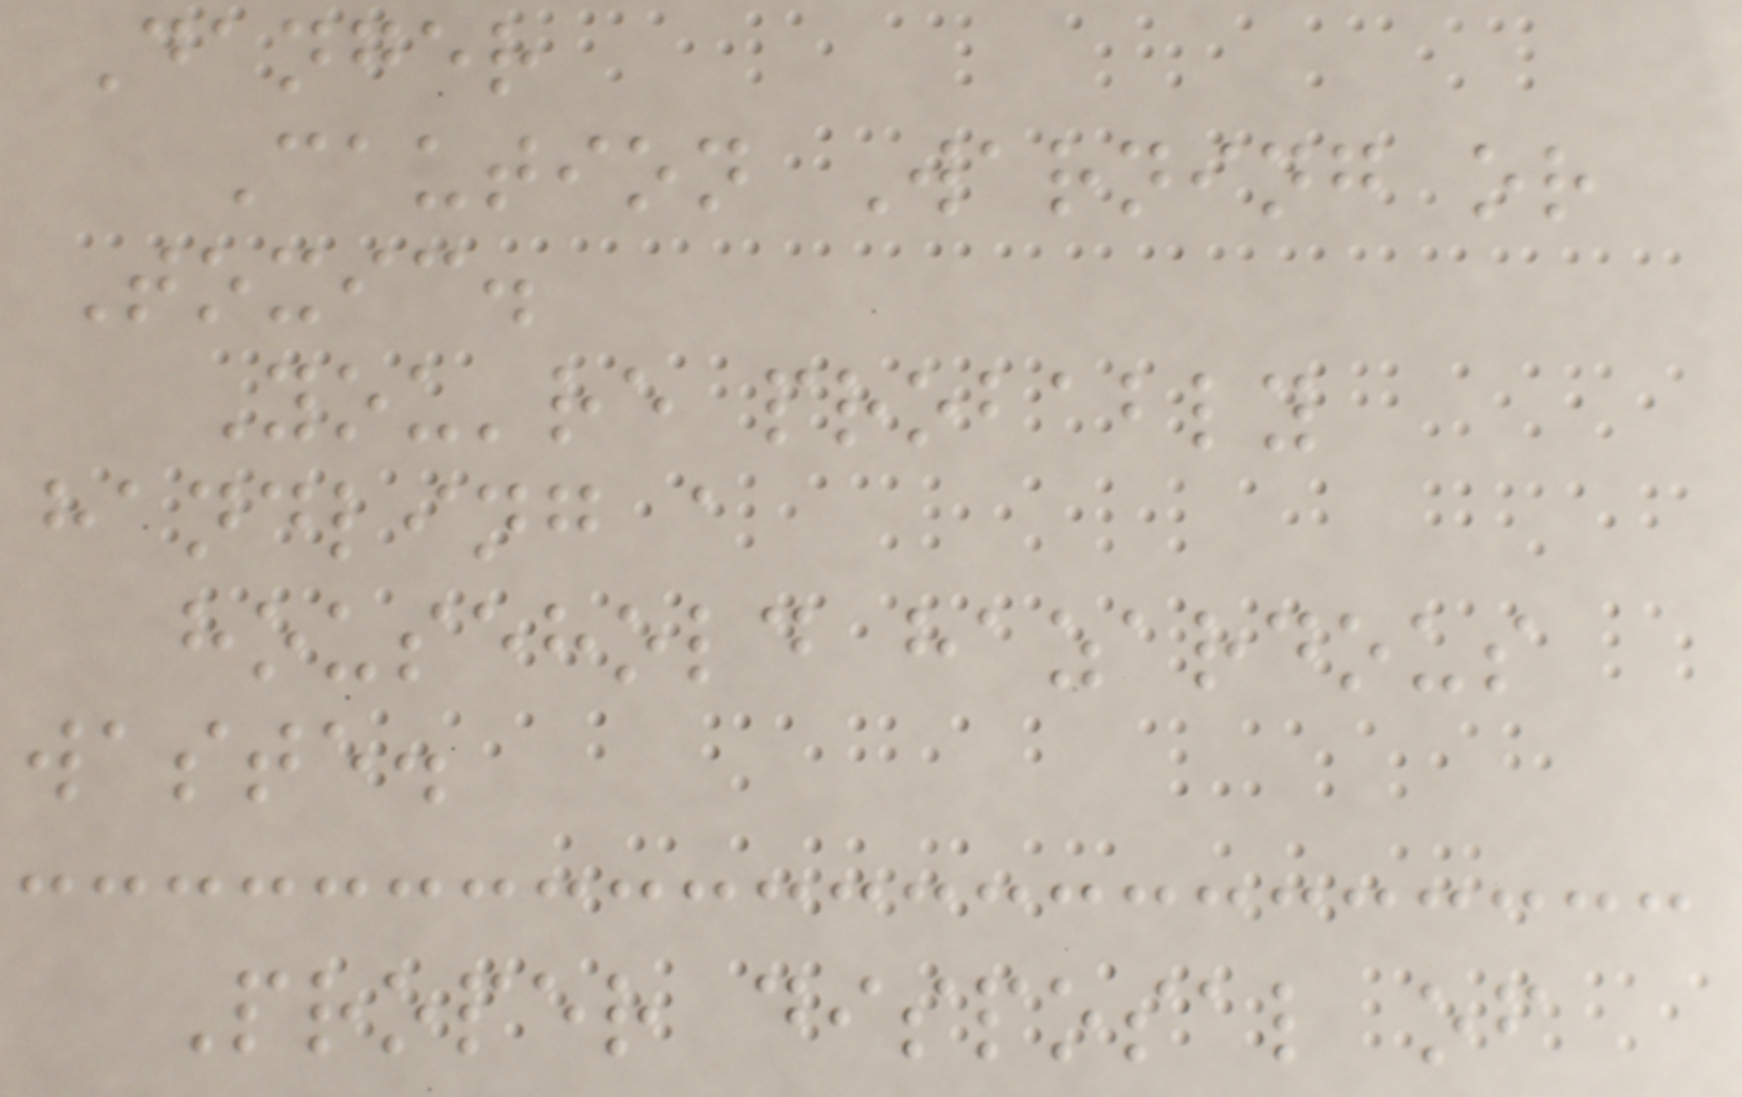Danger
Caution Warning or
Toxic.
You're probably
handling a
household hazardous
waste.
Proper disposal of
